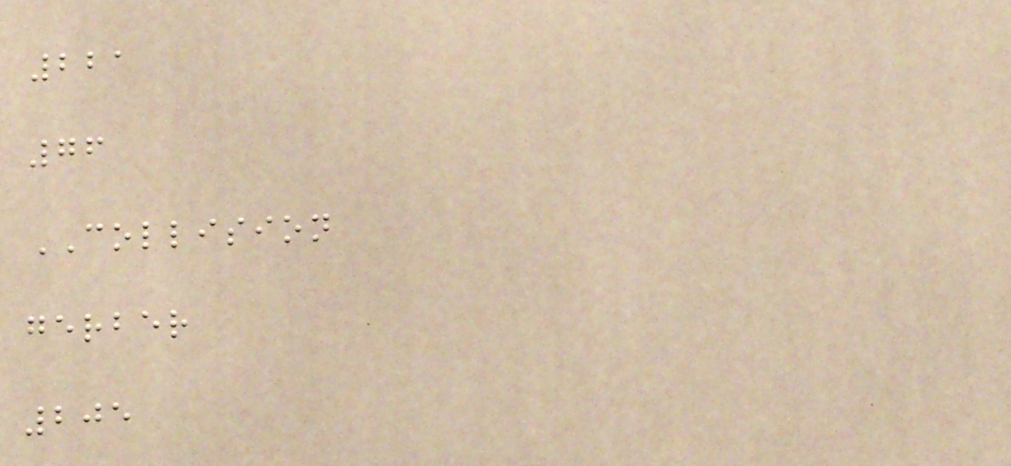221
76
COLLISION
gerber
205
